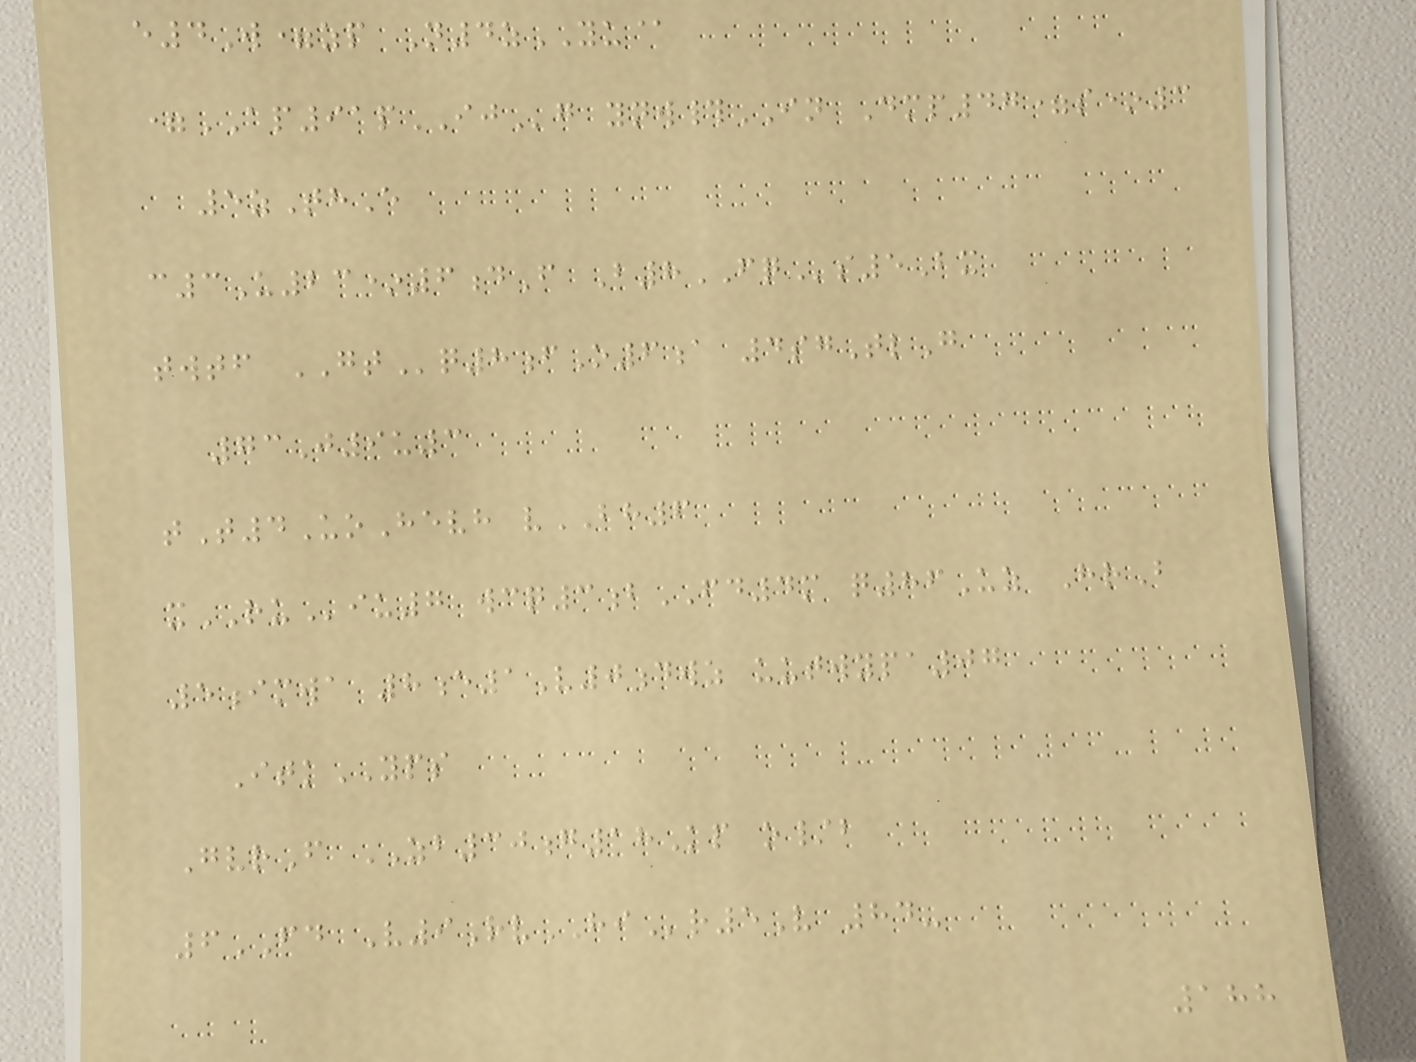e4W=zp N4zYU@
=AP91pIJg ynw#IN Dmp47=s*3
5zThE
c3U23*6dF B8FQs5Bx
twtf GTq8fO6a 4sgTlG
73J9u3
tT4UoHevh vBH6
xRUiu7 wcq3bFD4m q86Uz HrB
5imwa 8e1V0dwz uutwypa07
ItkYPS
GvrF ZB30g18Kp o/b
6FD V9RvHIr5V 84-
188
